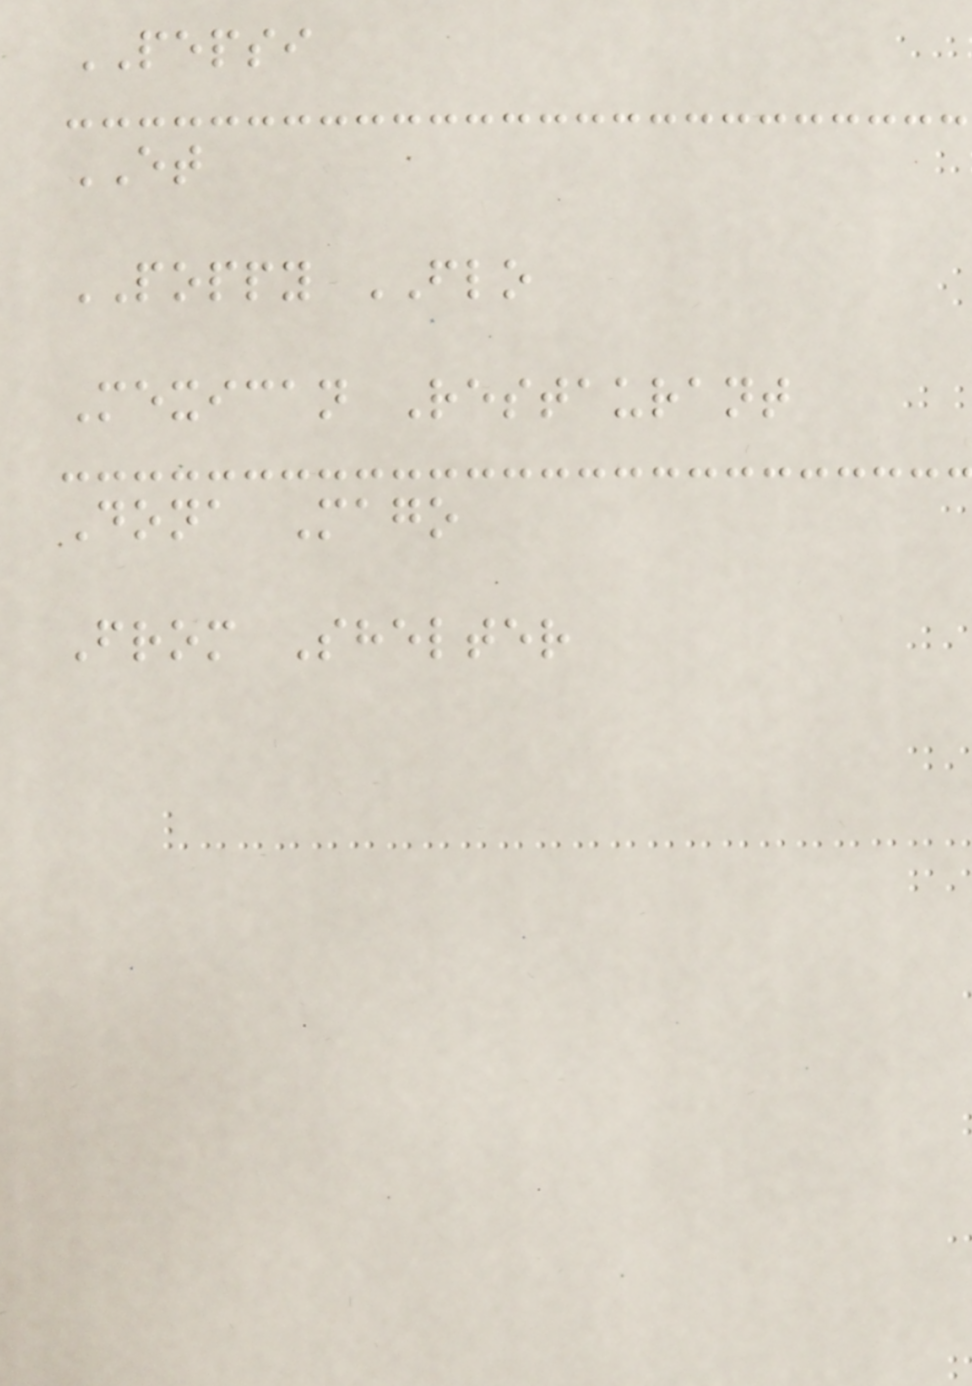PEPSI
ET
POPPY FLO
Mexican Restaurant
Dona Mago
From Shelter
